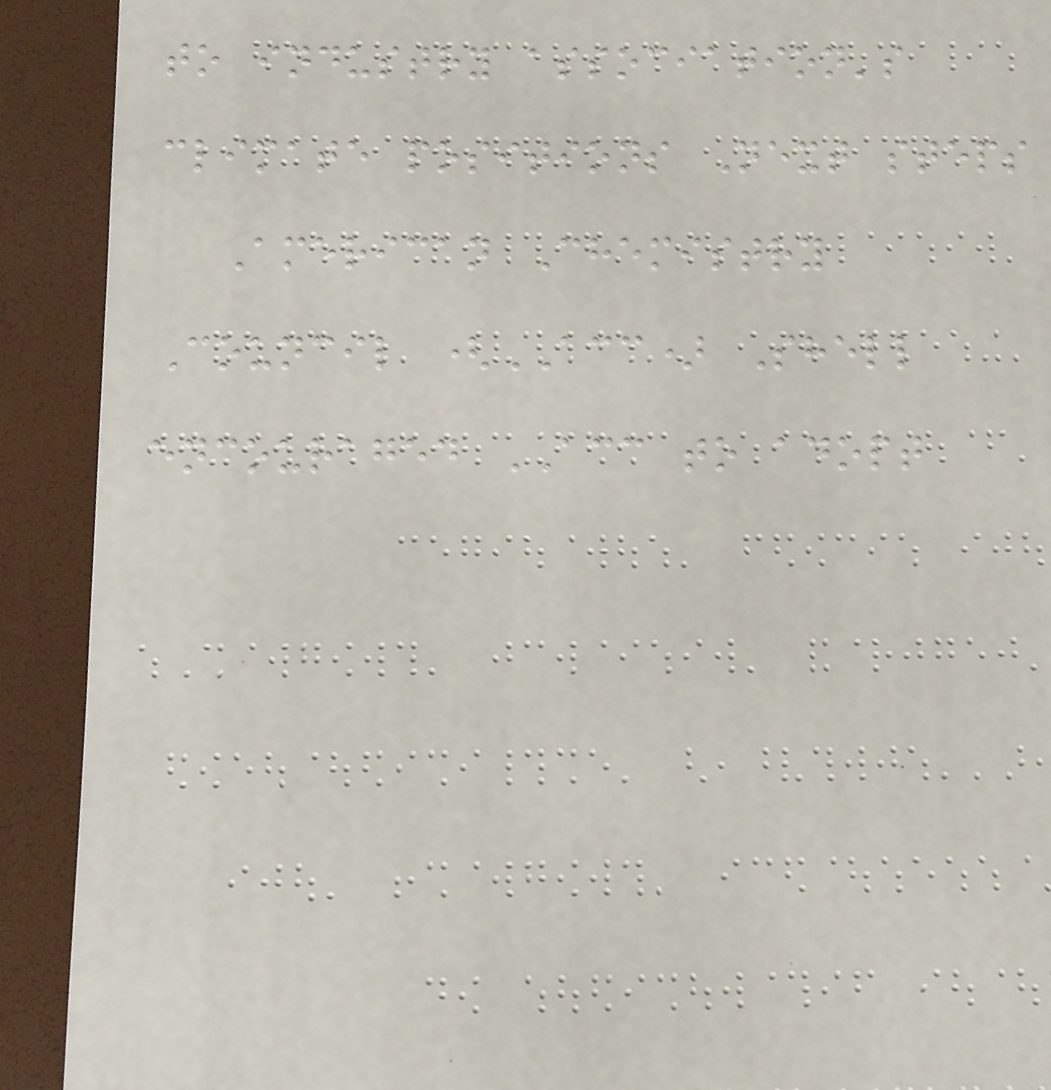to industry association's
climate positions Next steps
American Chemistry
Council (ACC) Shell
encouraged ACC to adopt
